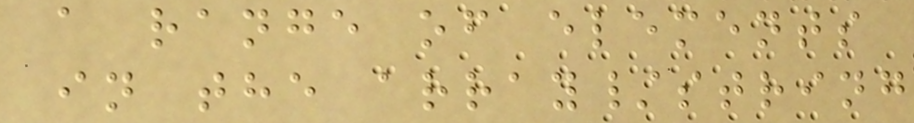a range of elements
in the array/string
